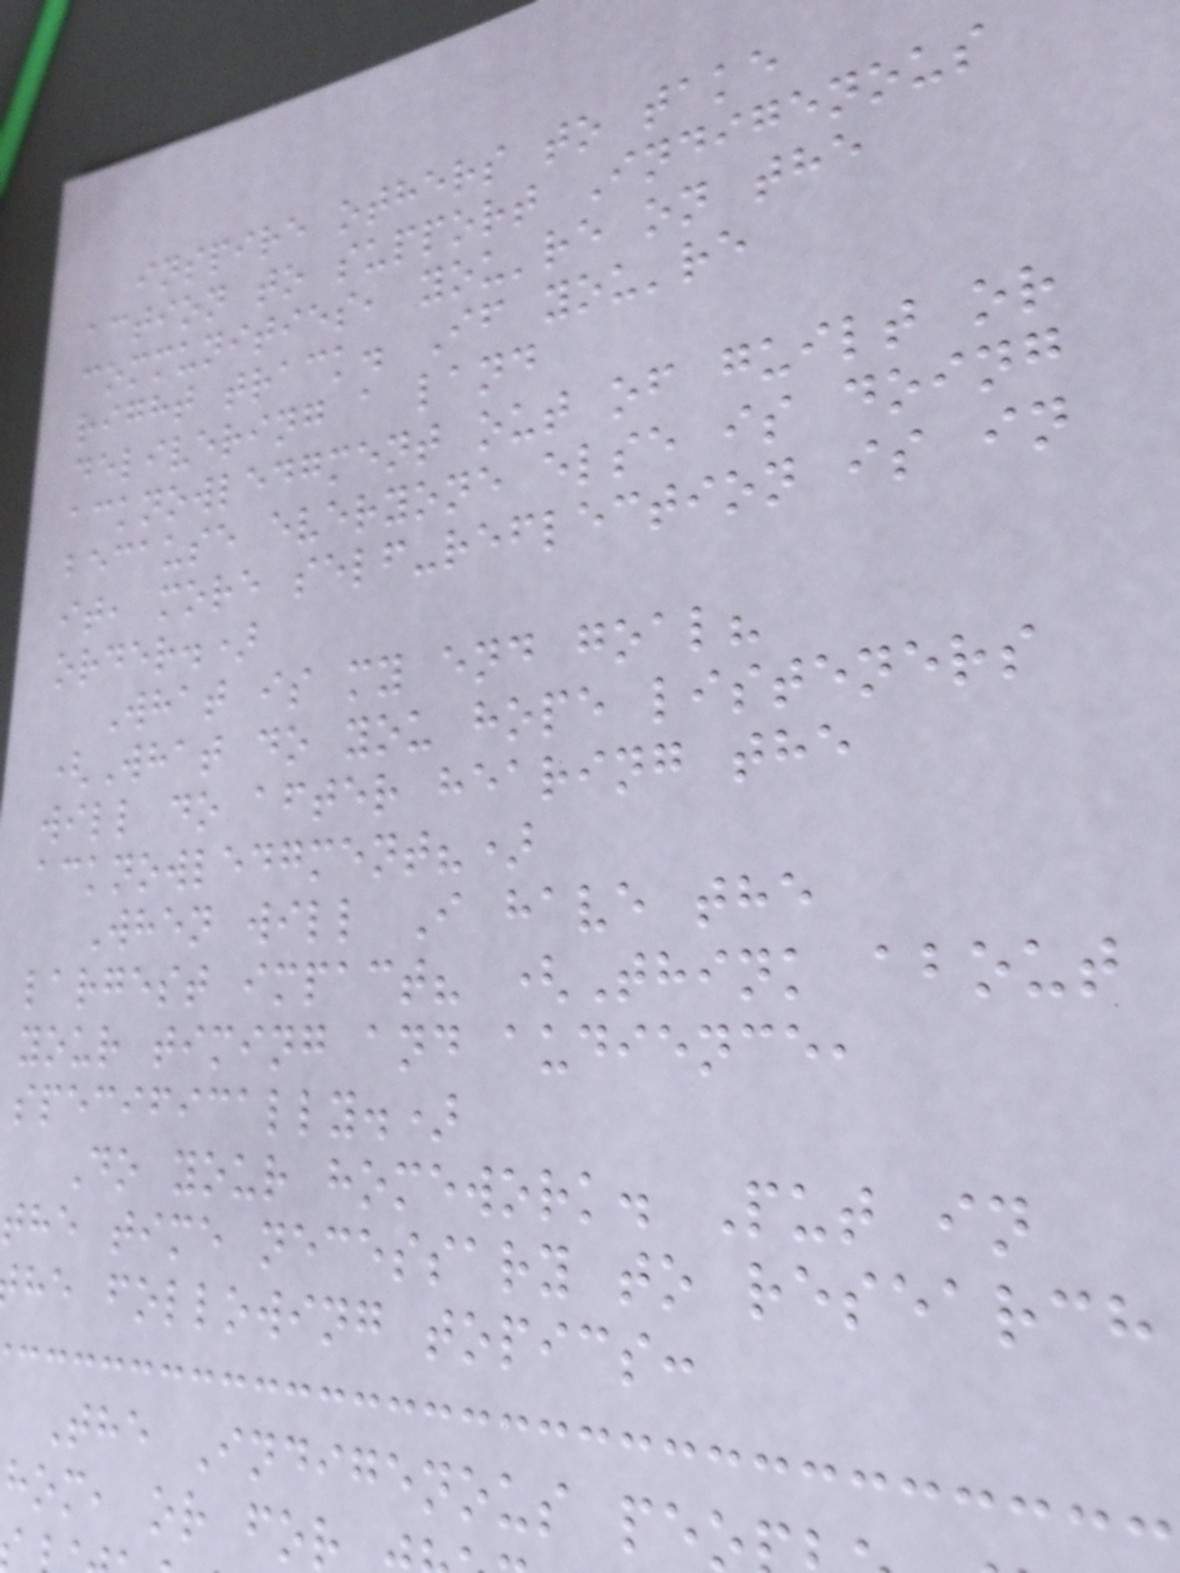inspire others to take
action to support Indigenous
communities, you're on the
right track. If you're
delivering a land
acknowledgment out of guilt or
because everyone else is doing
it, more self-reflection is in
order.)
What is my end goal?
(What do you hope listeners
will do after hearing the
acknowledgment?)
When will I have the
largest impact? (Think about
your timing and audience,
specifically.)
Do your homework. Put in
the time necessary to research
he following topics:
The Indigenous pe
hom, or for
